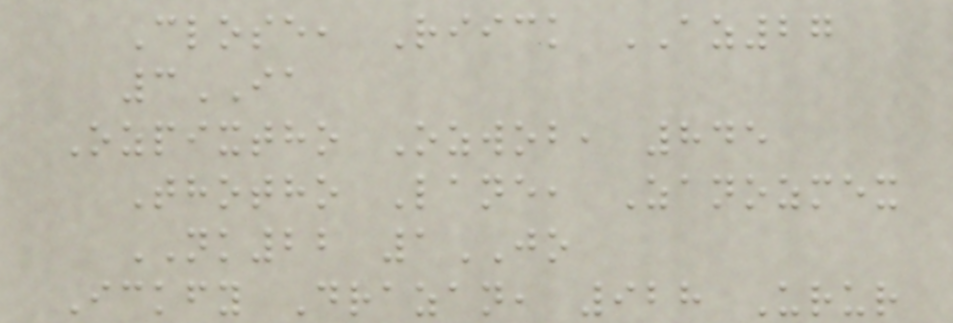Close, Riick AZ27
3IA
Ozpixtho Ozwob, 845
Thotho Lane, Zanozmex
NK22 1JO
Ickfy Drazan, 928 Urur
